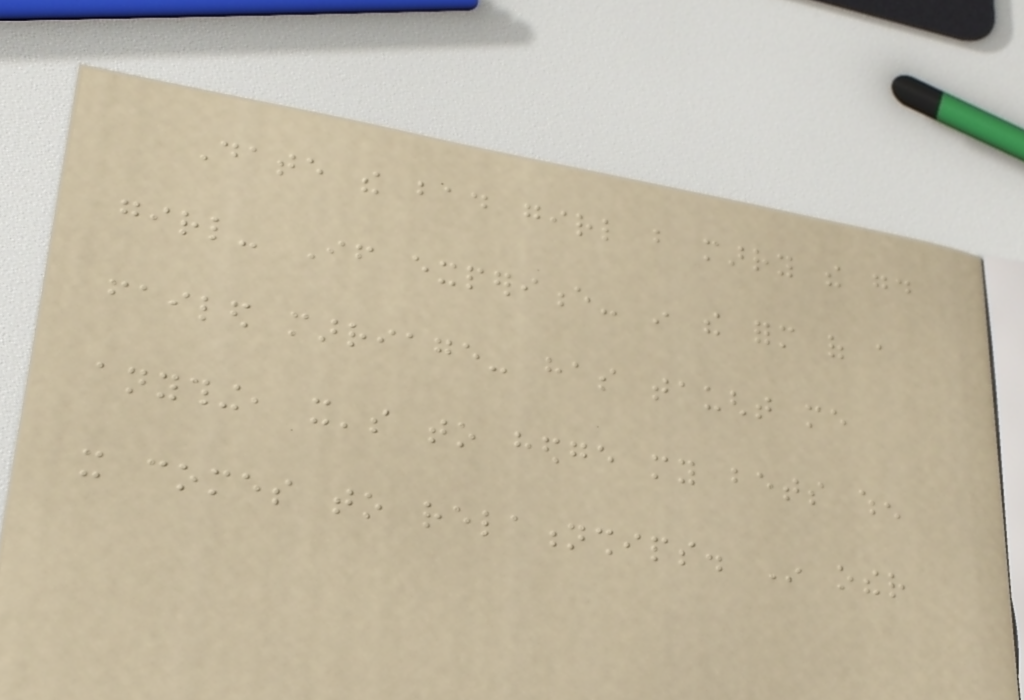Date the bad girl but marry the good
girl- If experience- in the form of a
failed marriage- has taught me
anything, it's to hedge my bets when
it comes to relationships. In other
